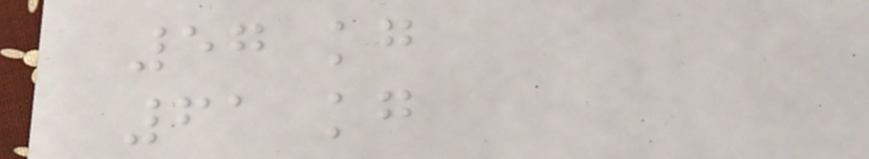57 kg
61 kg
